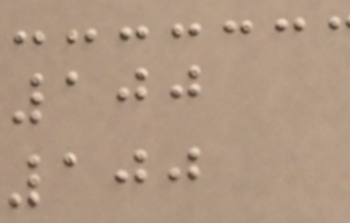100
100
